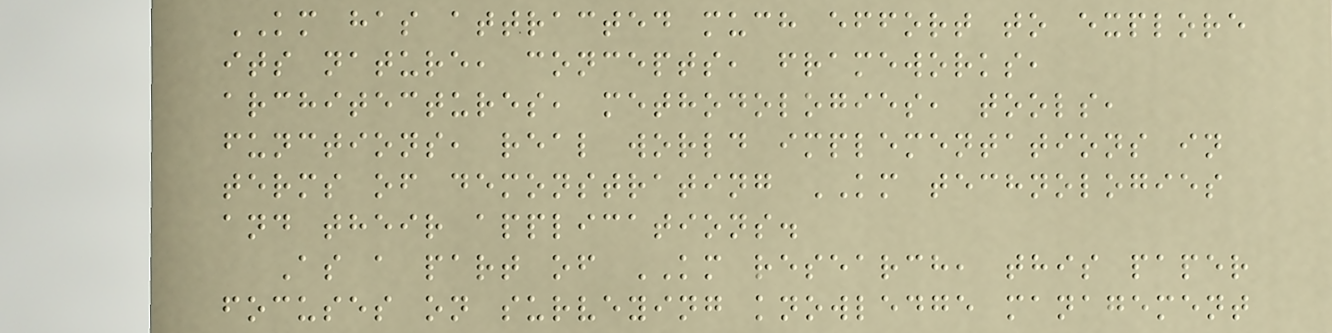KM has attracted much effort to explore
its nature, concepts, frameworks,
architectures, methodologies, tools,
functions, real world implementations in
terms of demonstrating KM technologies
and their applications.
As a part of KM research, this paper
focuses on surveying knowledge management
